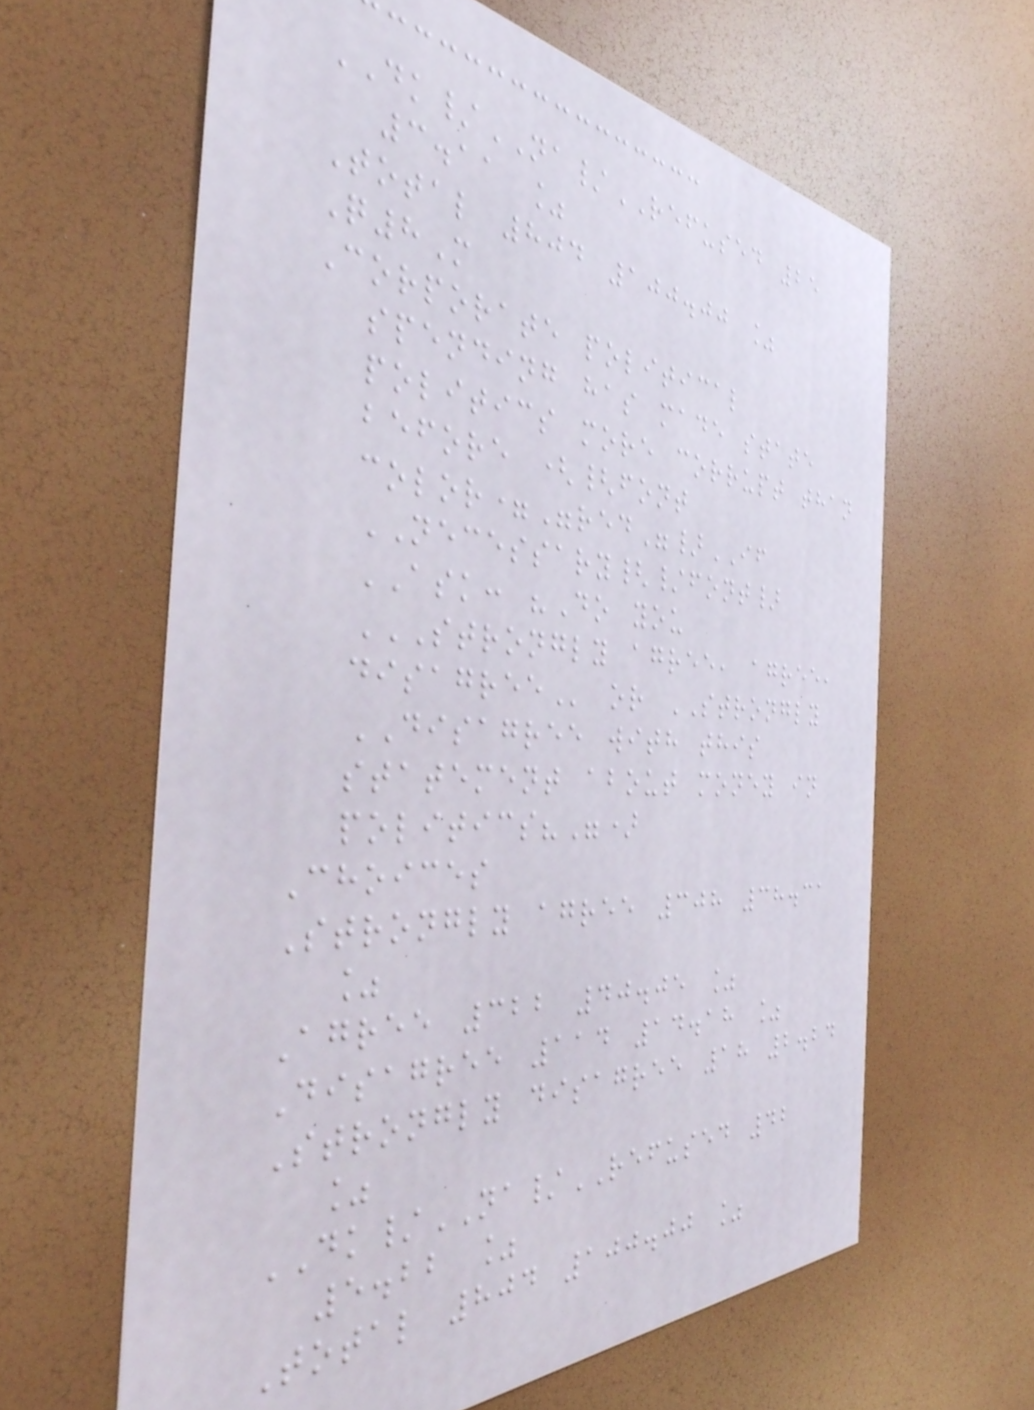DK/NA/REFUSED 25
3.11 %
Total 804 100.00 %
Q8M
Corporate political
spending has made state
politics more corrupt than
before ({font
color="red"}IF
NECESSARY{/font}
ASK: "Do you
STRONGLY AGREE, AGREE,
DISAGREE or STRONGLY
DISAGREE with this
statement about money in
politics?")
Choices
Strongly agree 308 38.31
%
Agree 322 40.05 %
Disagree 114 14.18 %
Strongly disagree 18 2.24
%
DK/NA/REFUSED 42
5.22 %
Total 804 100.00 %
